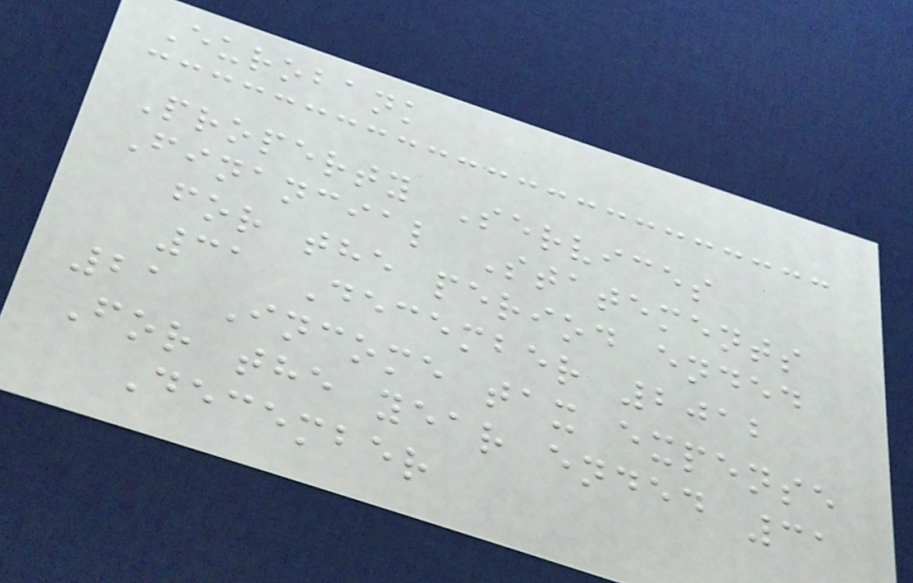Eurobank
Property Services
Financial Statements
for the period ended
31 December 2012
21 Income tax expense
For the year ended 31
December
